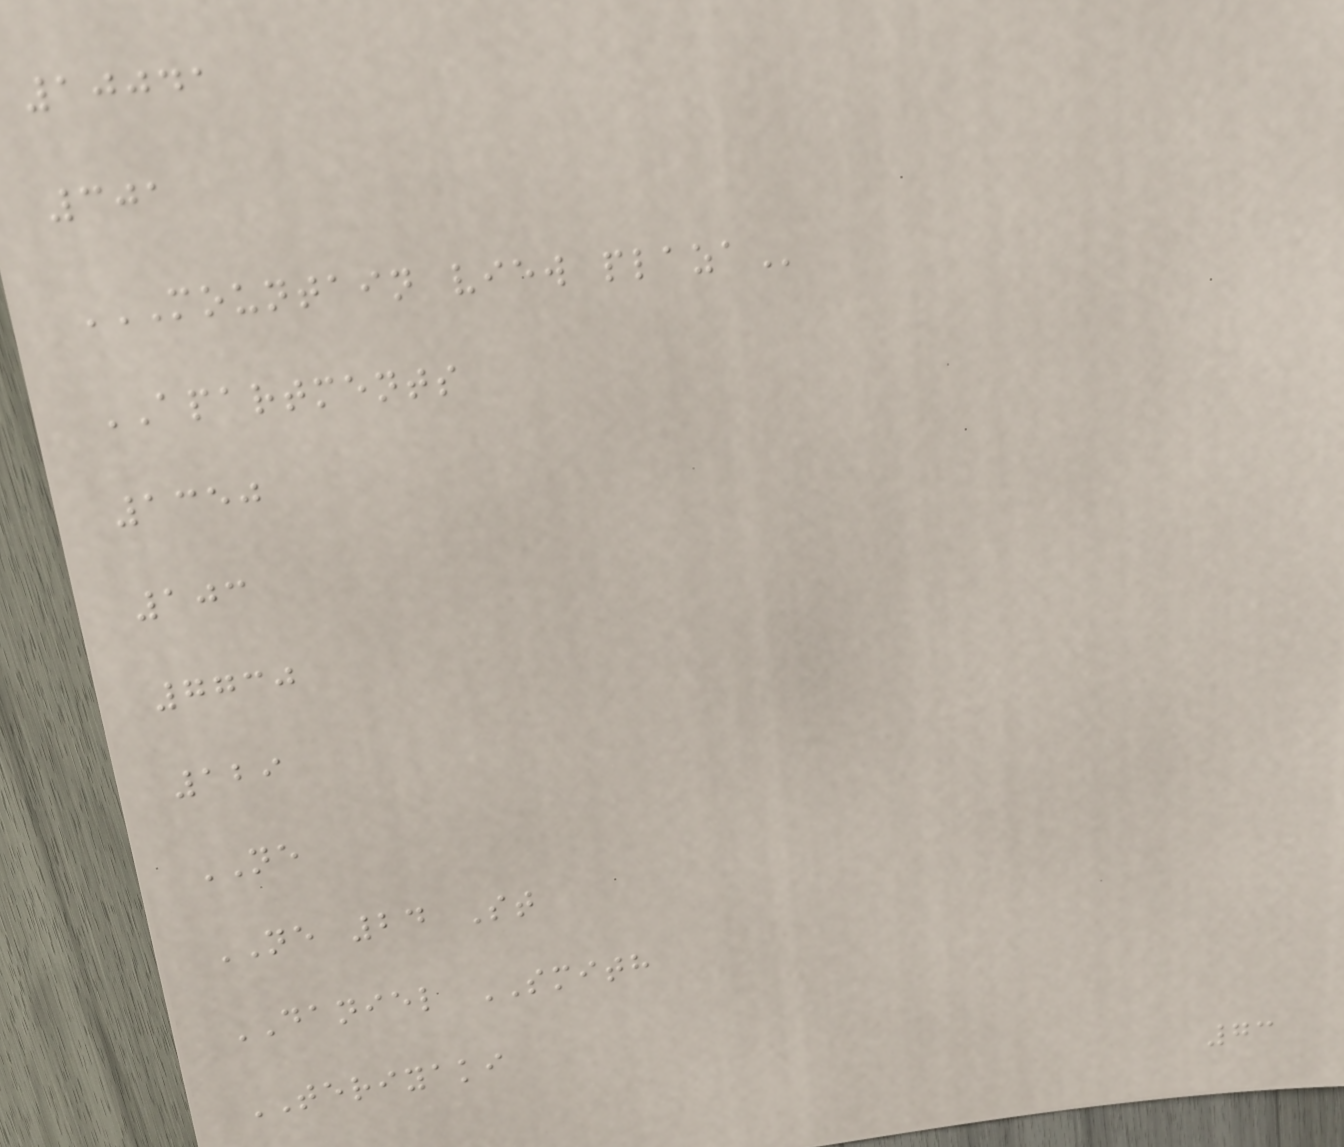10041
301
MOUNTAIN VIEW PLAZA
APARTMENTS
1350
103
7730
129
NE
NE 24 St
DANIEL SMITH
TERIYAKI
73
